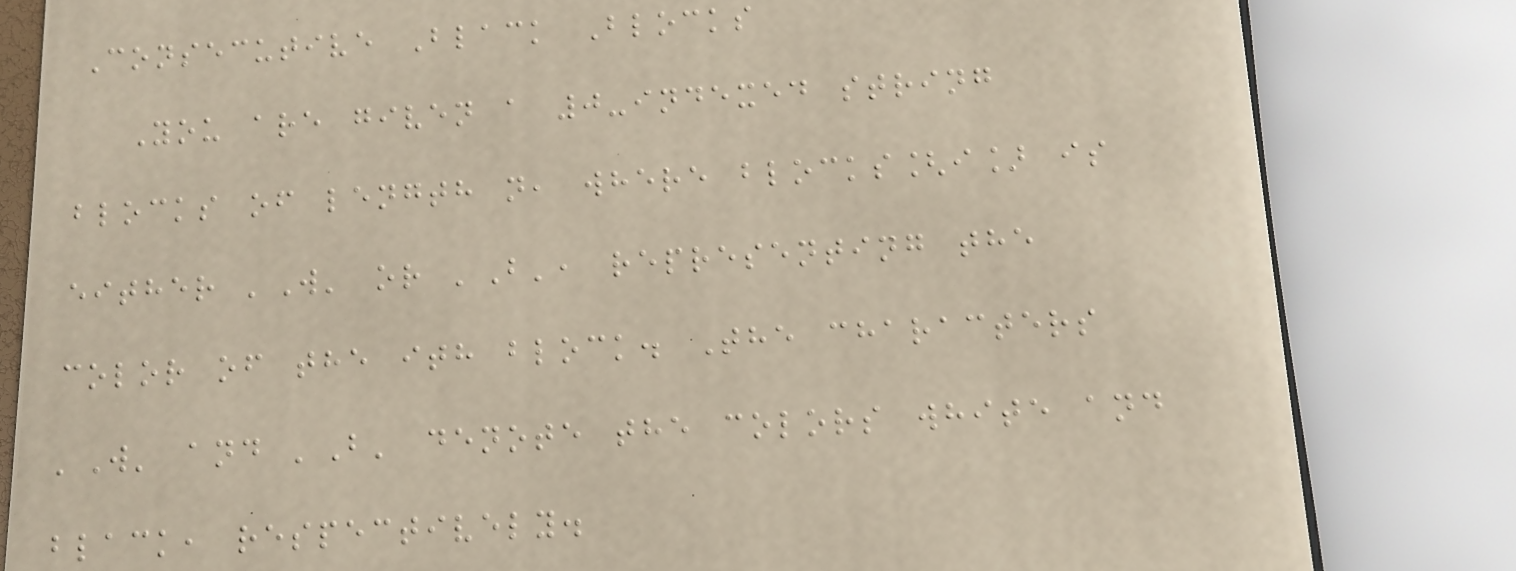Consecutive Black Blocks
You are given a 0-indexed string
blocks of length n, where blocks[i] is
either 'W' or 'B', representing the
color of the ith block. The characters
'W' and 'B' denote the colors white and
black, respectively.
